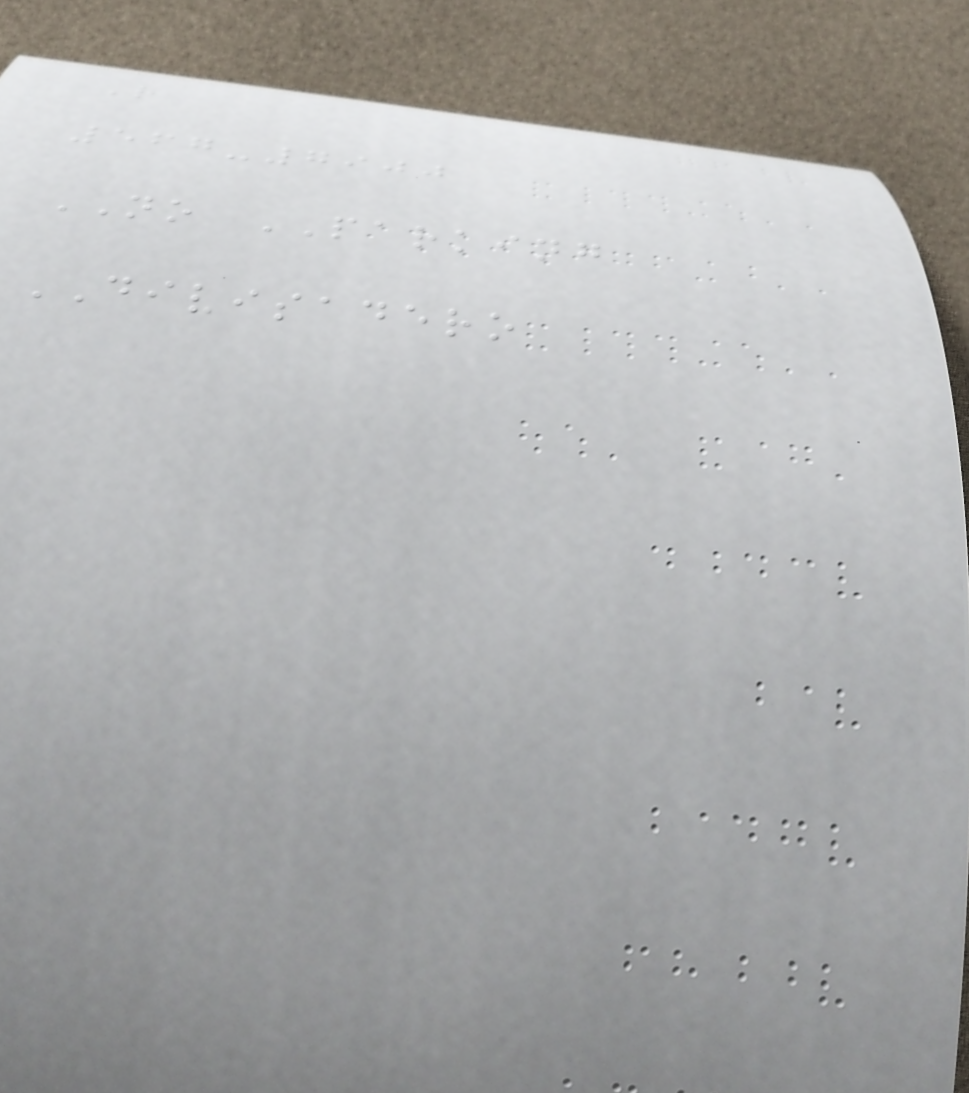R
567-7900
NO PARKING
DIVISADERO
